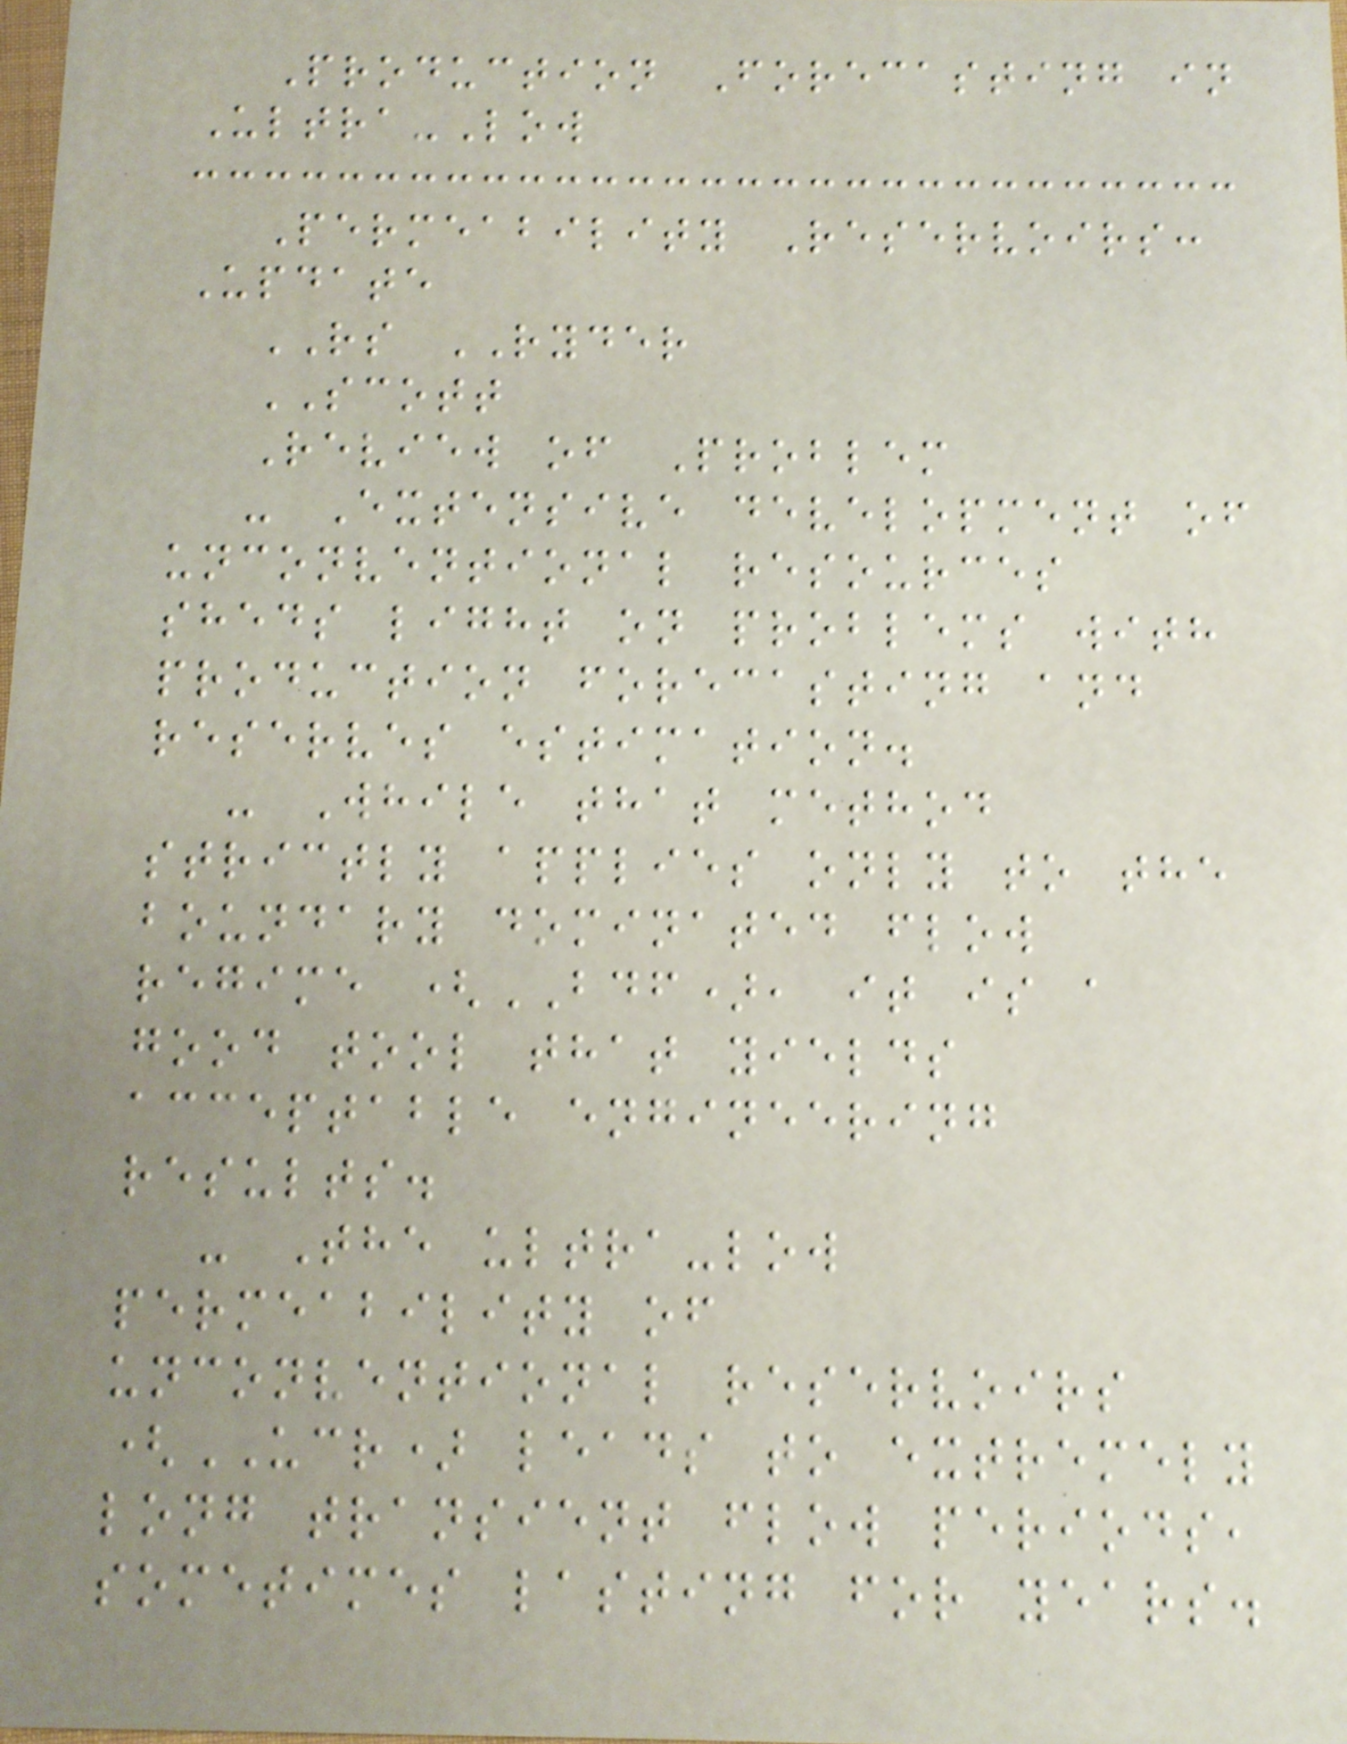Production Forecasting in
Ultra-Low
Permeability Reservoirs:
Update
RS RYDER
SCOTT
Review of Problem
- Extensive development of
unconventional resources
sheds light on problems with
production forecasting and
reserves estimation.
- While that method
strictly applies only to the
boundary dominated flow
regime (BDF), it is a
good tool that yields
acceptable engineering
results.
- The ultra-low
permeability of
unconventional reservoirs
(UCR) leads to extremely
long transient flow periods,
sometimes lasting for years.
